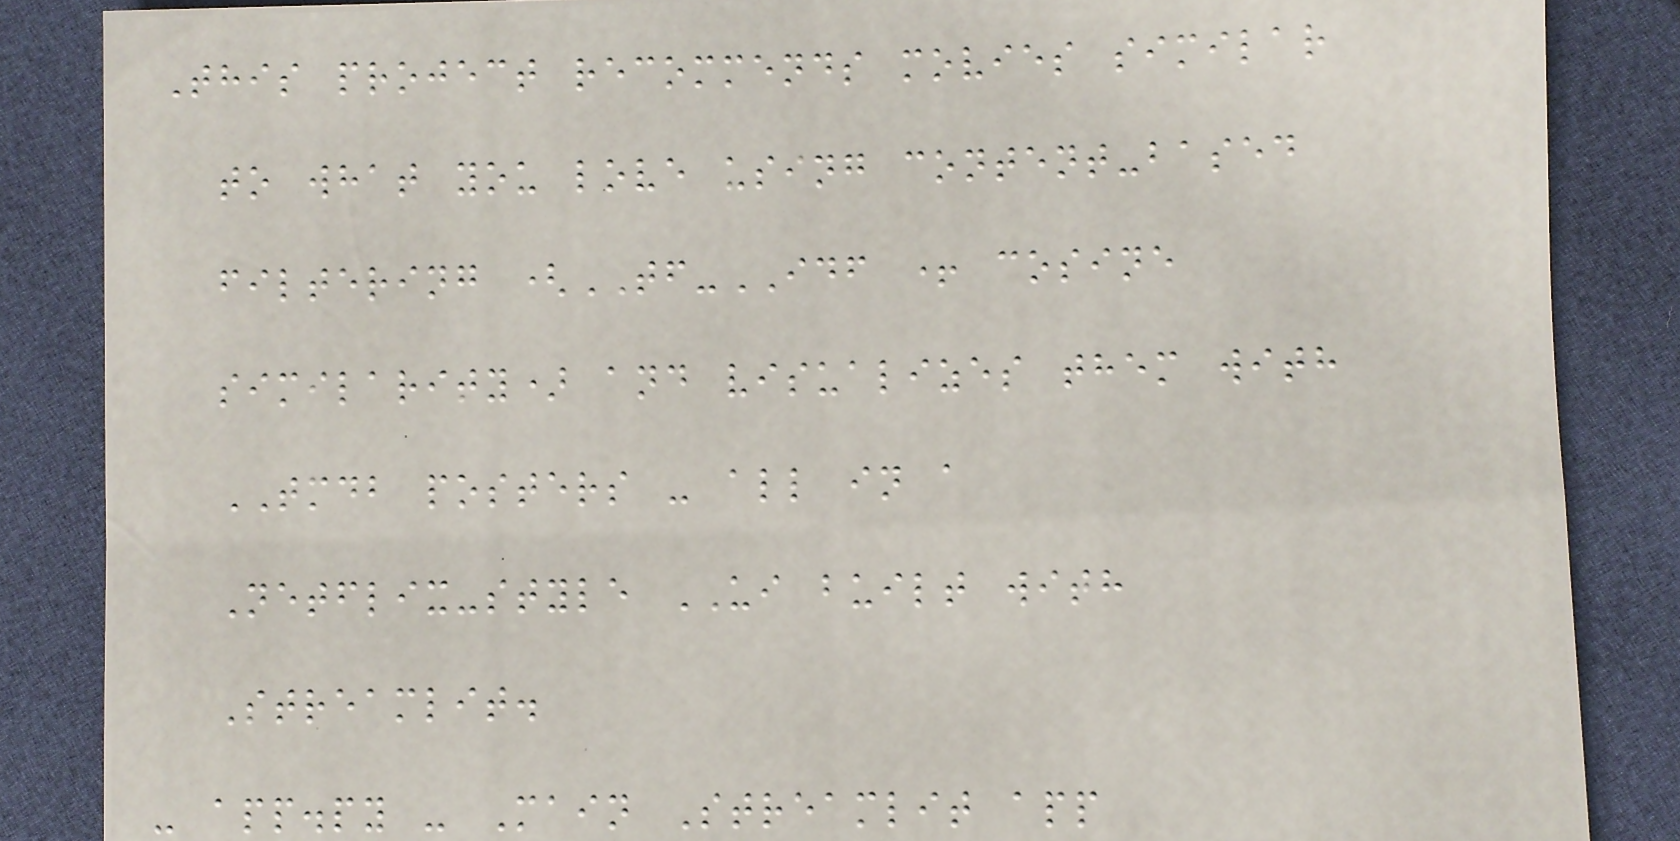This project recommends movies similar
to what you love using content-based
filtering (TF-IDF + cosine
similarity) and visualizes them with
TMDB posters - all in a
Netflix-style UI built with
Streamlit.
- app.py - Main Streamlit app
